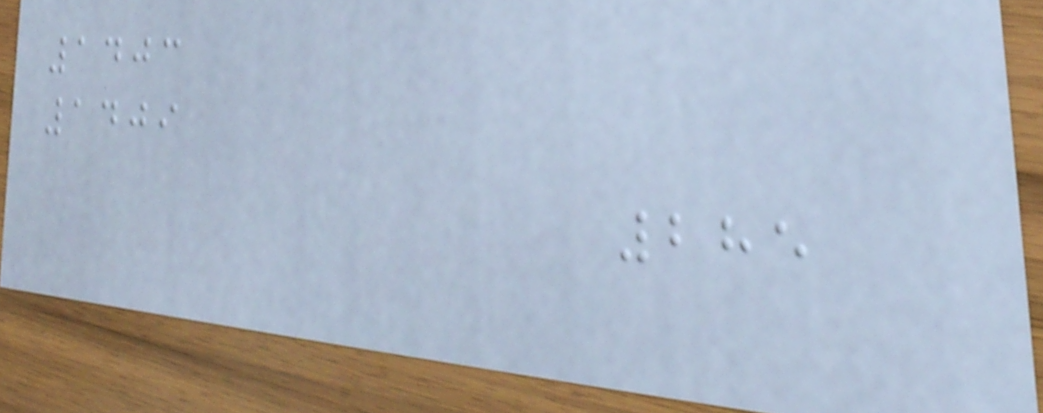1403
1409
285
